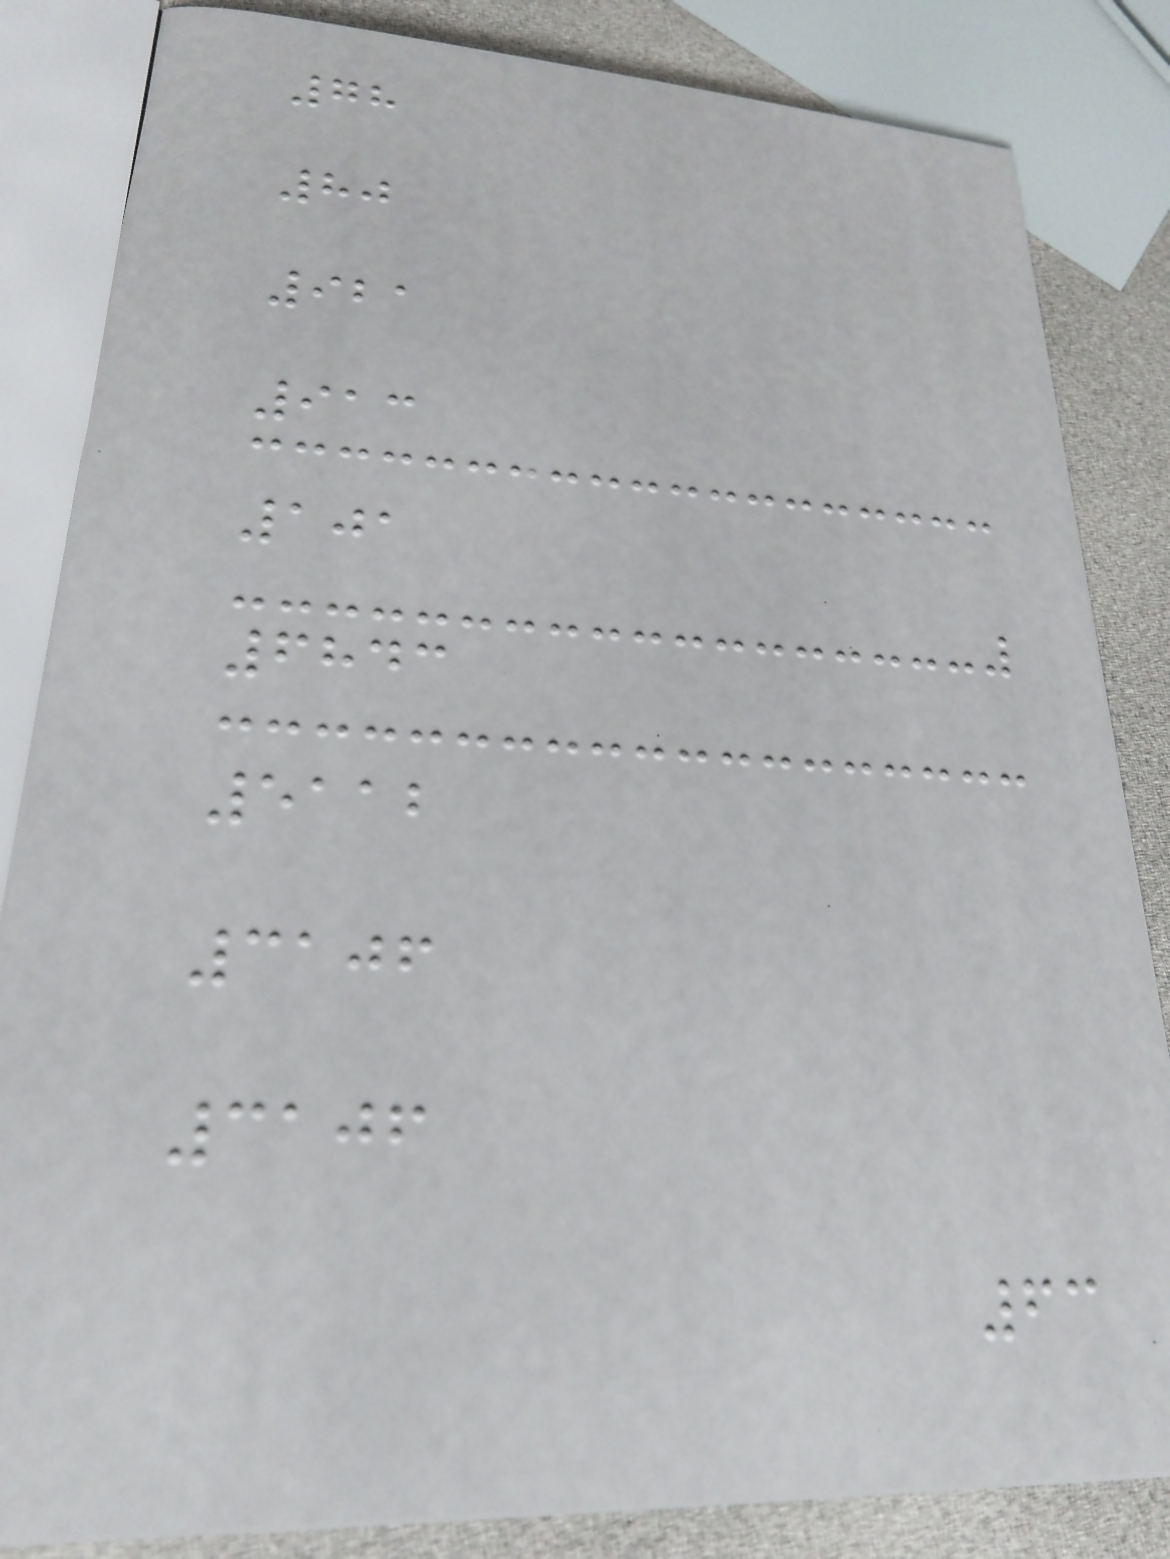78
80
921
913
101
6843
5112
3106
3106
63
